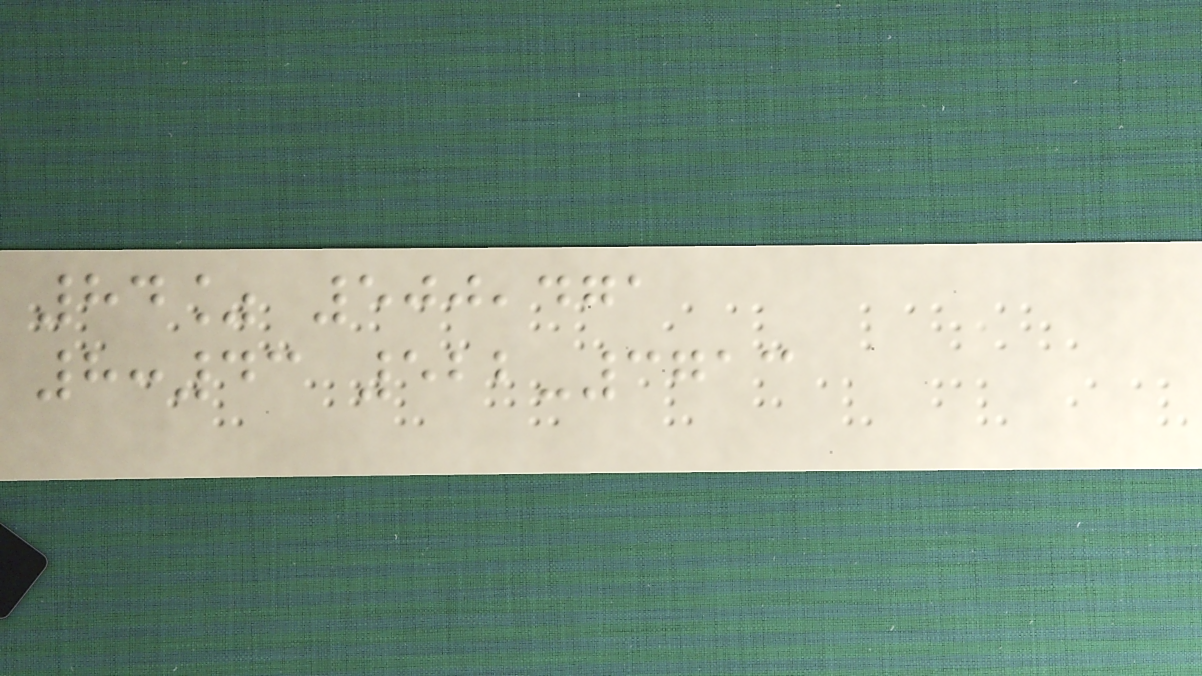84% 500,471
8:43 522-3713
